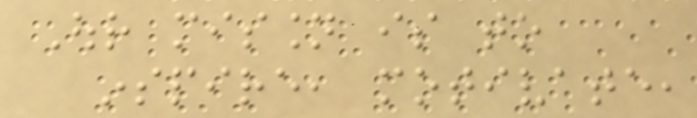Our mission is to
inspire, motivate,
